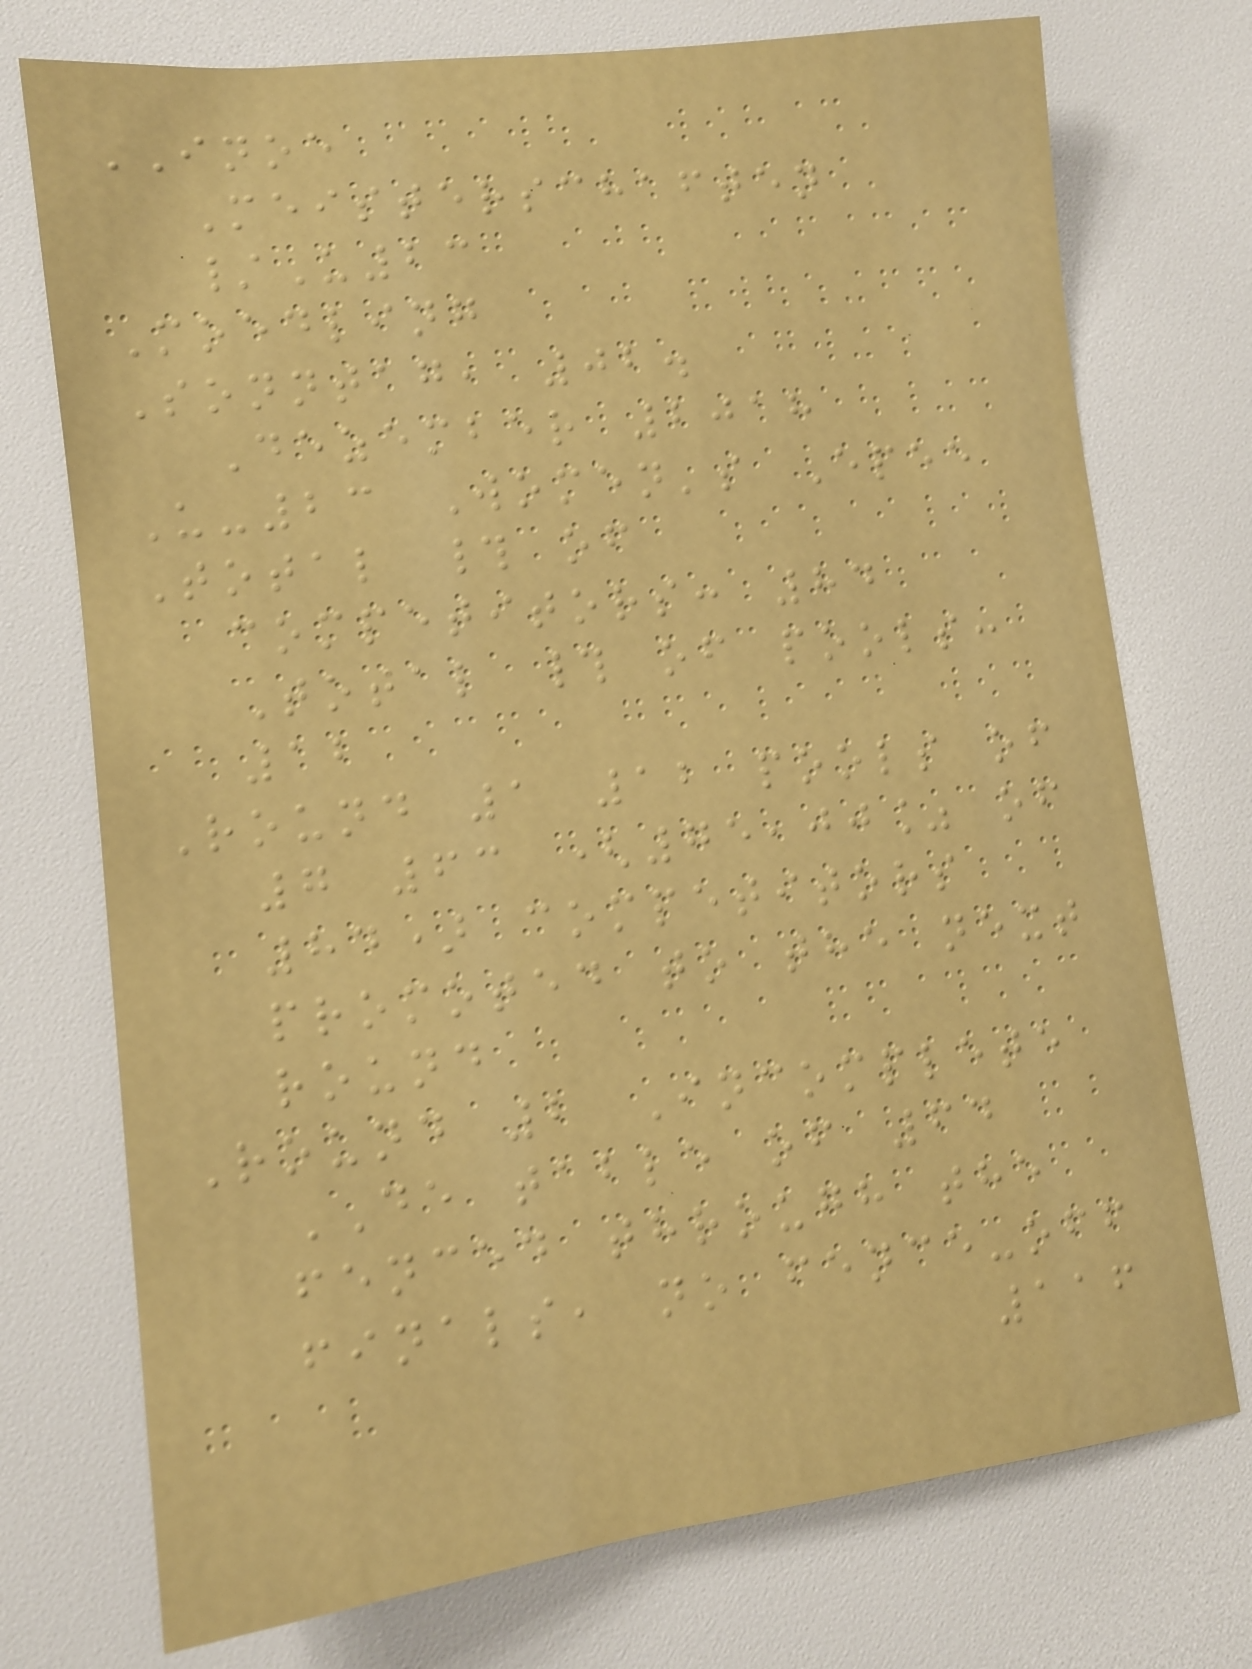INOE
Meisterschaften
/U23
Moedling
Sonntag, 02.
Dezember 2018
U-23 Women's Epee
Total # of
competitors: 84
Total # of pools:
12
Round 1 12 pools of
7 63 (75,00% of
84) competitors
promoted to the next
round
Round 2 Incomplete
DE table of 64
fenced through the
finals, no fence-off
116
